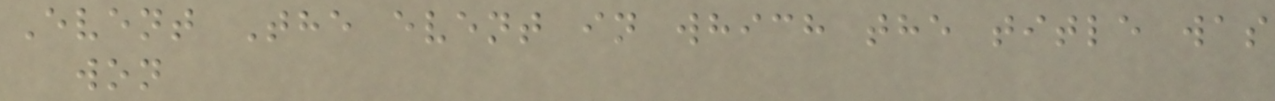Event The event in which the title was
won
